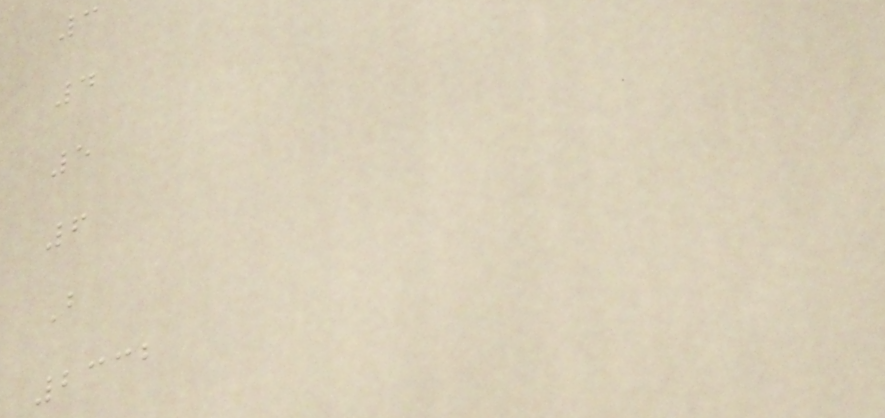3
4
5
6
B
2332
